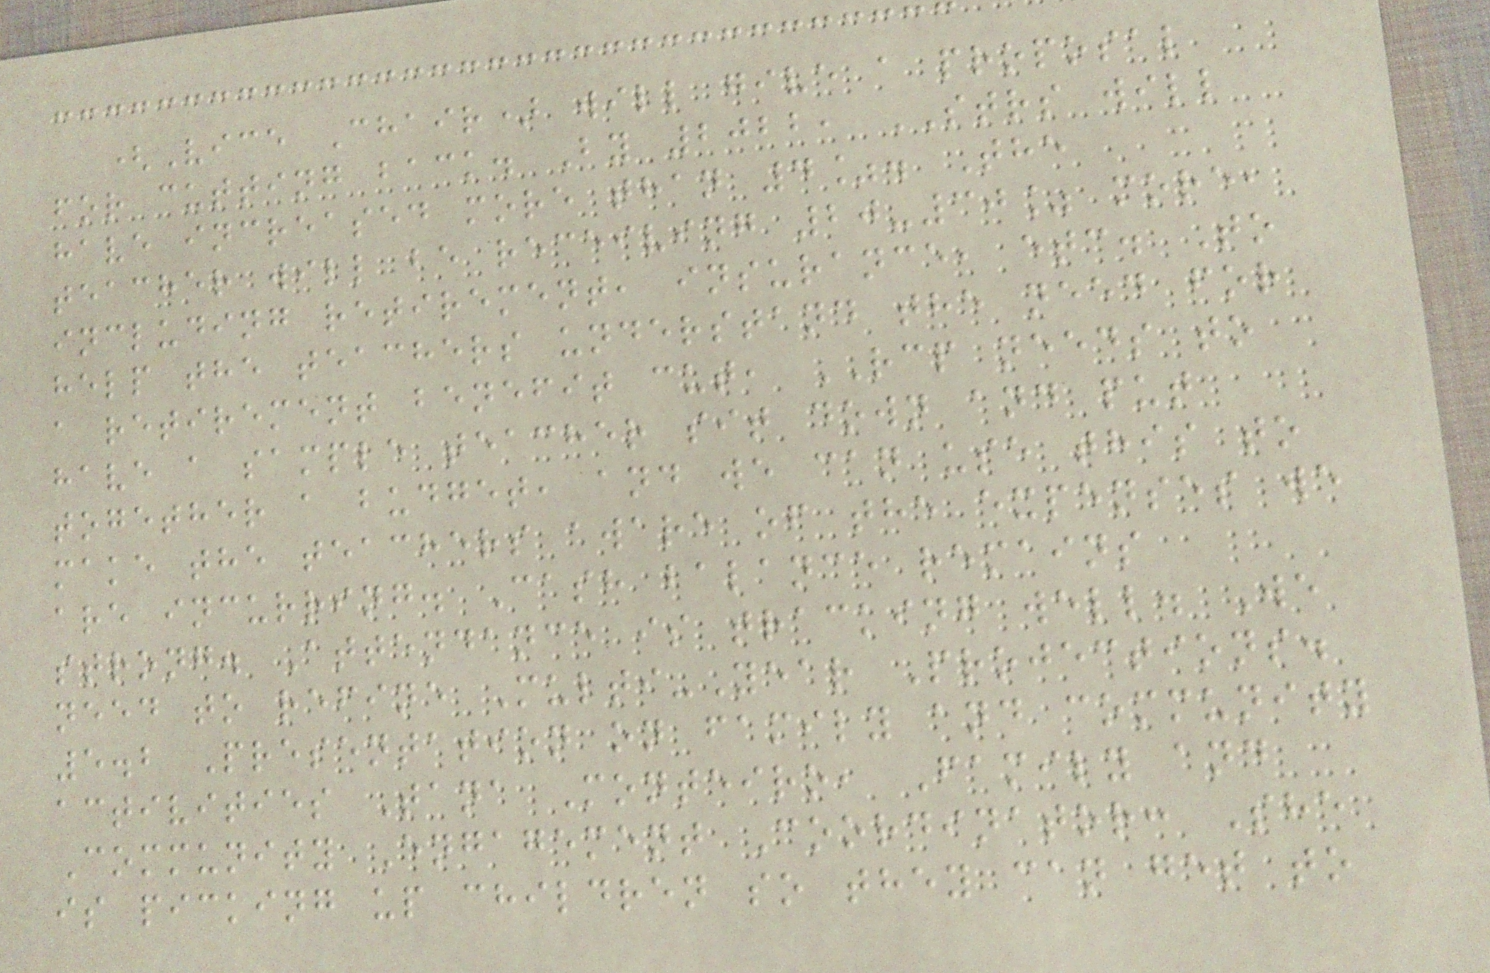(Vice Chair) will give a proposal
for cutting back. By 2022, STRS will
have increased more than 4%. The
teacher will be receiving 20-30% more,
including retirement, insurance, etc. To
help the teachers understand the need for
a retirement benefit cut, RCP needs to
have a sample teacher sit down and put
together a budget, and we can use this to
make the teachers aware of the expenses we
are incurring. Cash balance remains
strong. Attendance is tracking well. We
need to refine Multi-Year Projections.
5.2 Presentation on family and community
activities Tana Monteiro, Family and
Community Engagement Coordinator: She
is picking up children so they can get to
